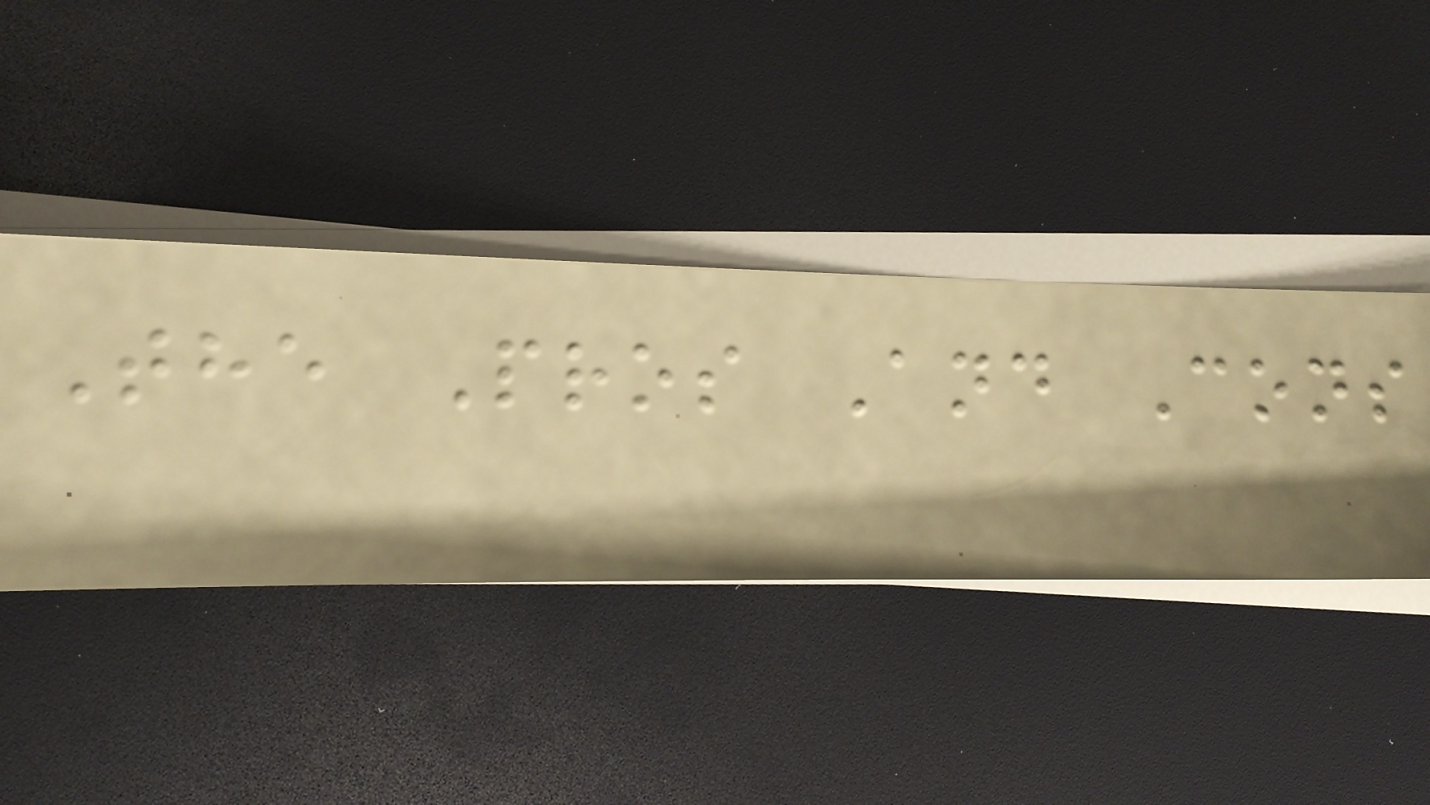The Pros And Cons
